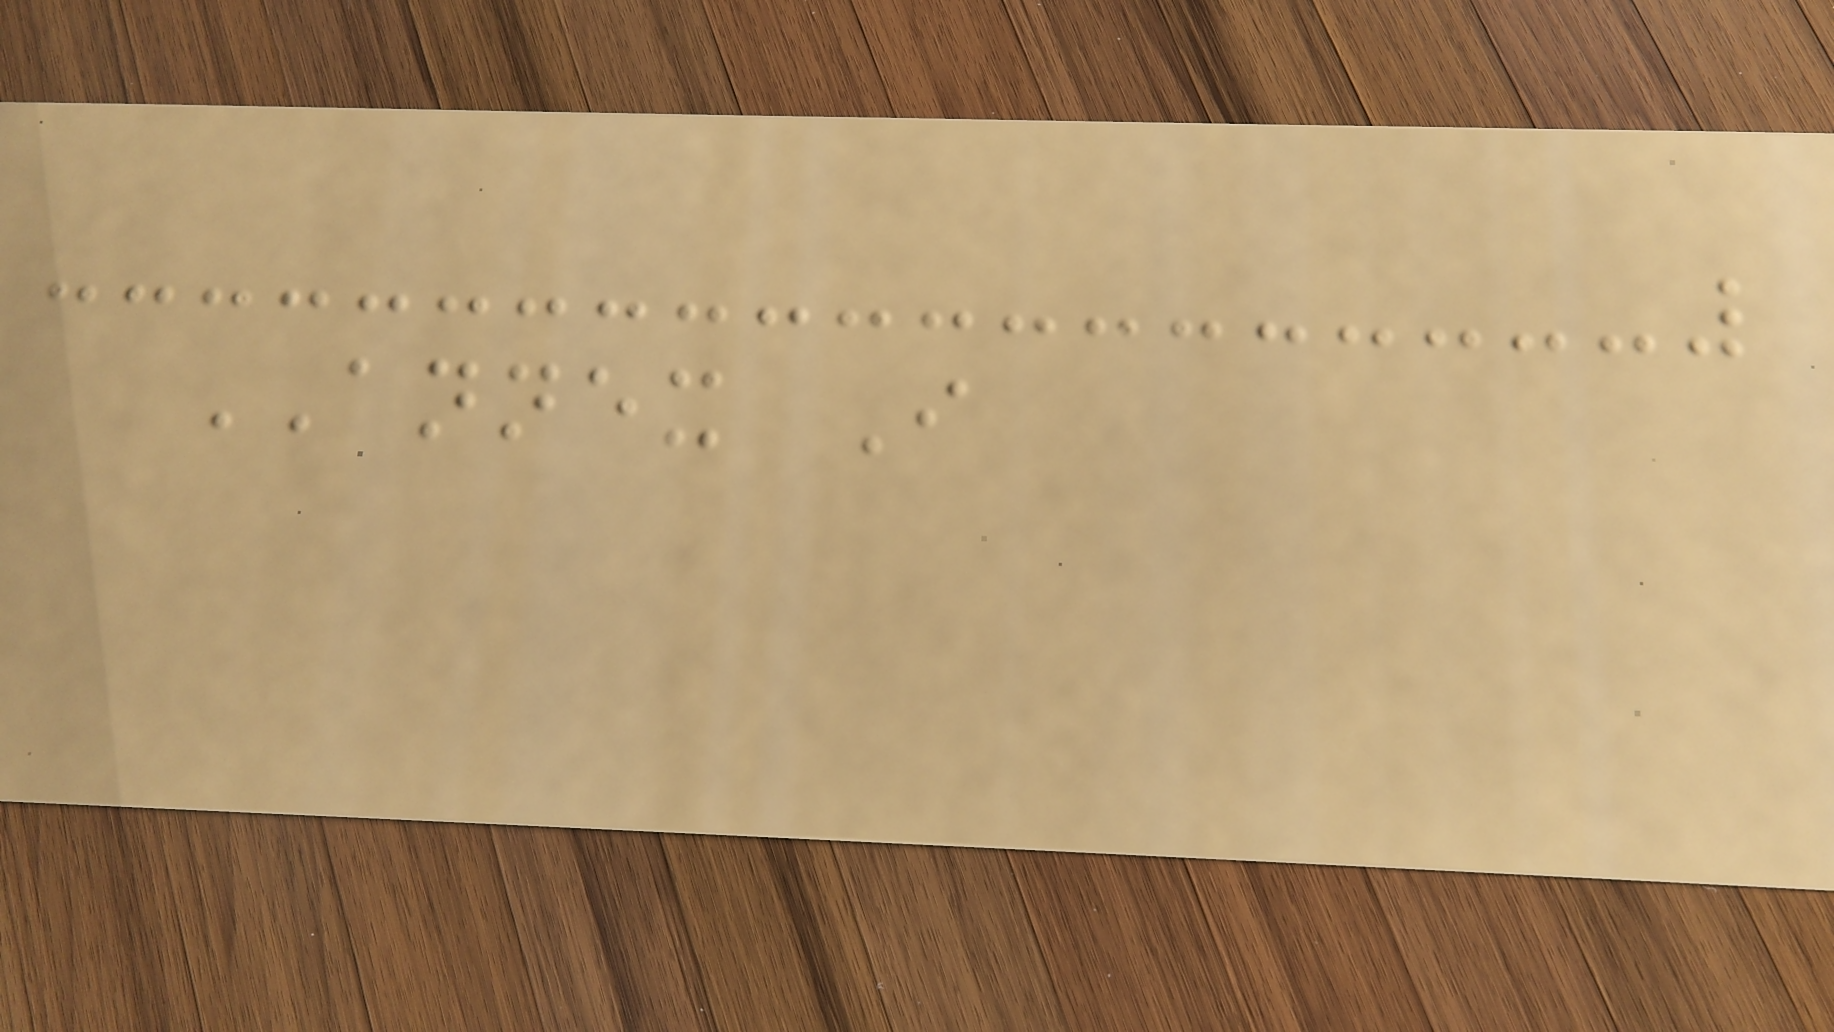ANNEX I
